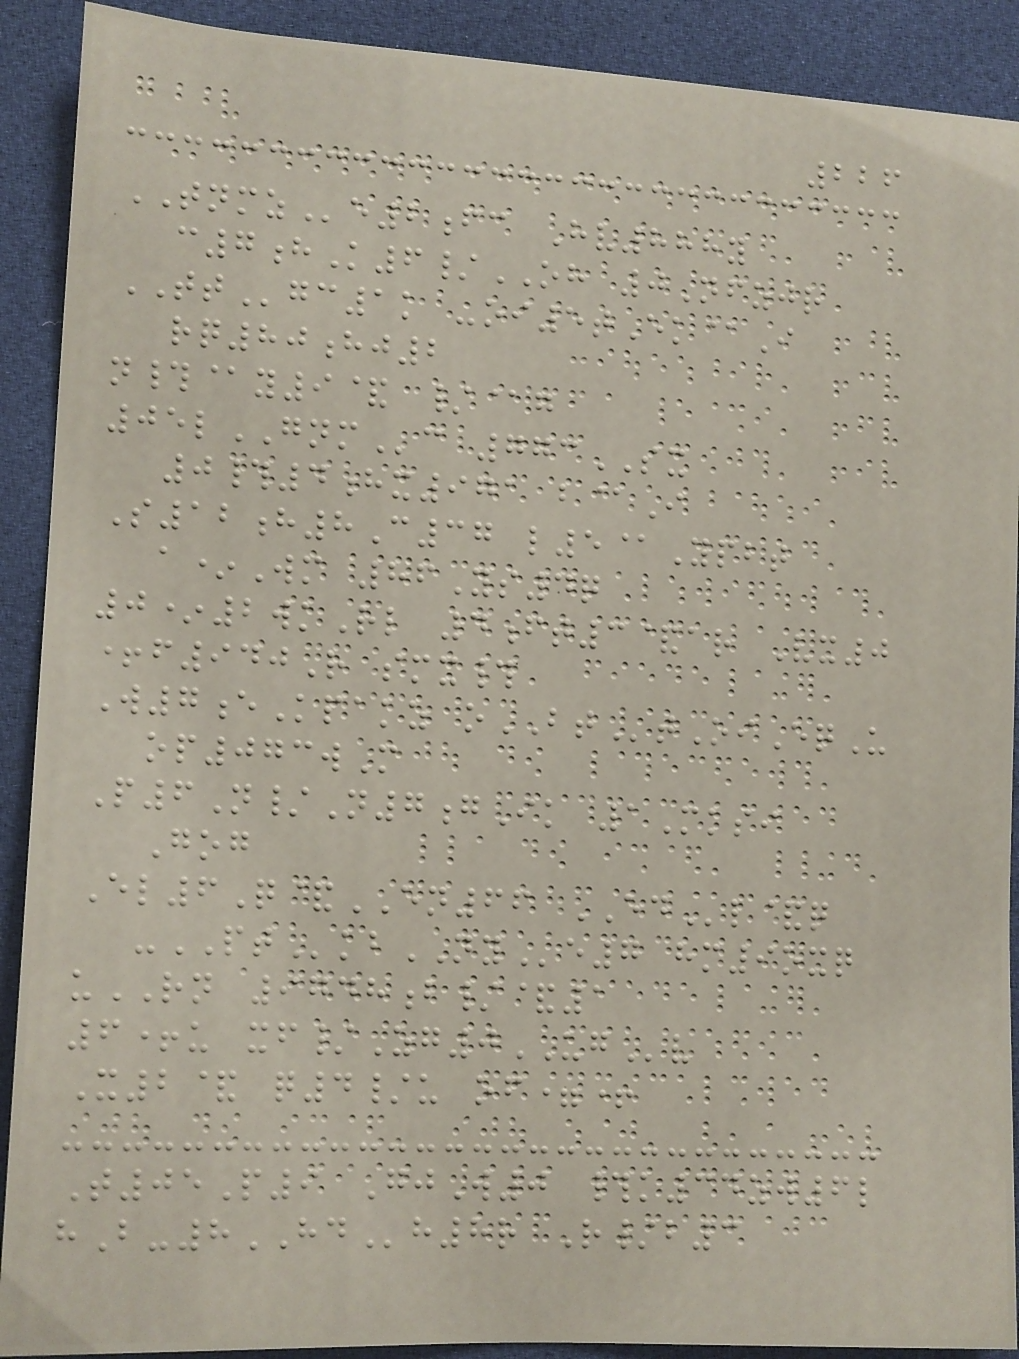226
TNMZe2fc Hv888y
c7hK6/OH 0Nfzjr
TTgc1k -oi5tEk@I
rq80hj2
n#@y9& /@g
05lGNMc 773SX
0#4hx971 b@I
S12h8C37 l5@Ypbt
a*Wm 86Ys4q
0*2wkRl 4ft3&ar Vx0
+f940R smx#
W7eKpakz oBTtOiEqU
op073wM
P6N/N7gIk 1Mksi
Gog
El6Q&EN66 EDl&q
-PTkbNYe7 hm9oxq
uRN 9748b/&1
6+u xf/Zg0UGv
X2& q4/u of=+
T05P9 GjW0 #k34zw6l
hB-8HDh8r R/b3
